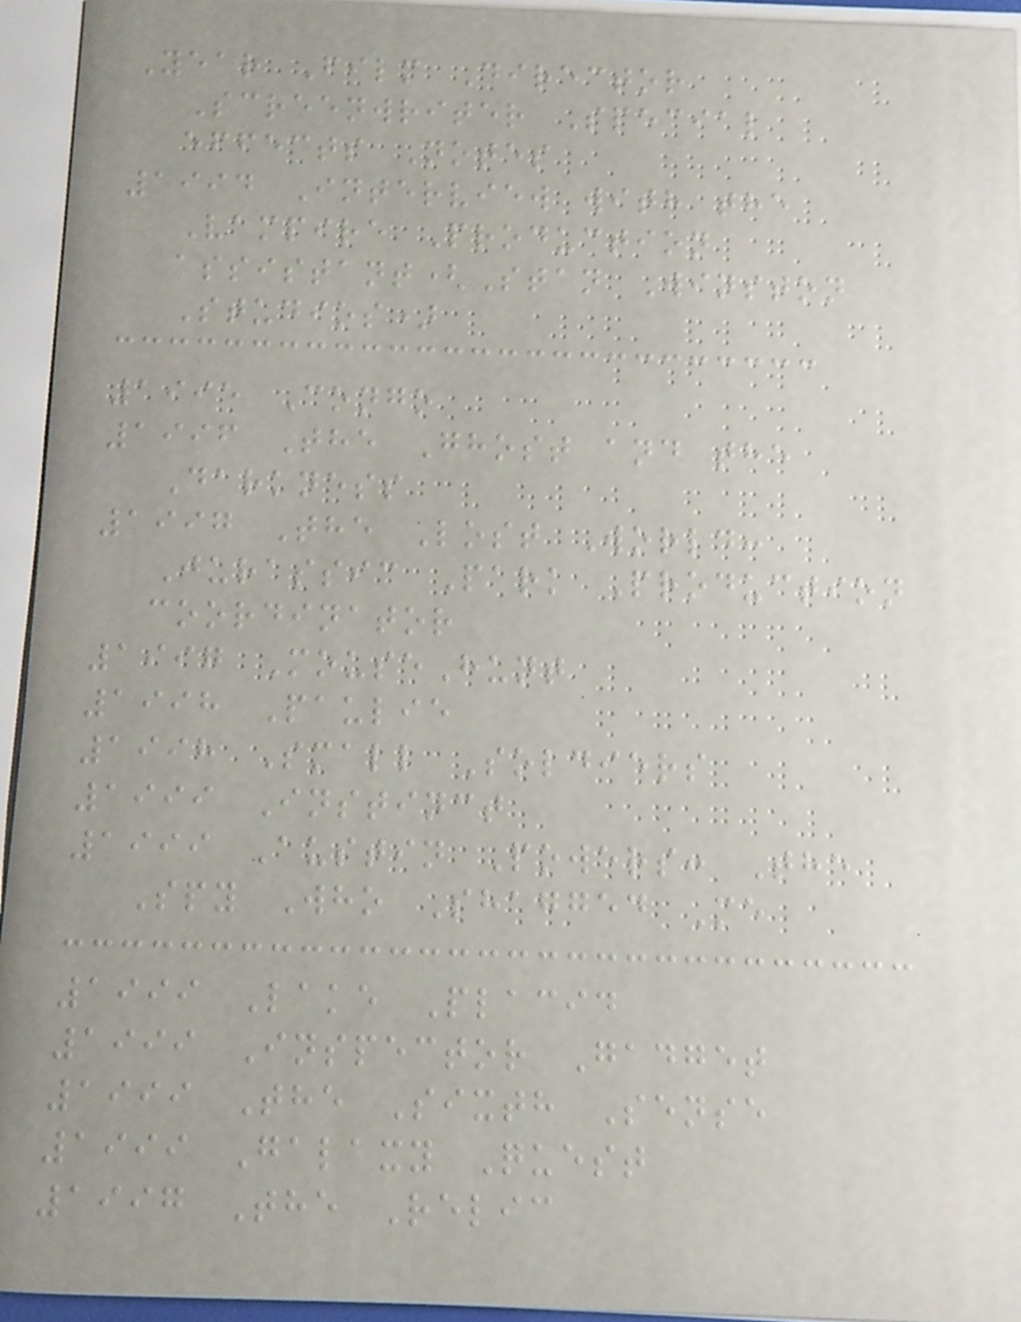Year Film Director
Screenwriter Special
effects Notes
1994 Interview with the
Vampire Production
assistant(Stan Winston
Studios)
1995 Congo
1996 The Ghost and the
Darkness
1997 The Lost World:
Jurassic Park Production
coordinator
1997 MouseHunt
1998 Paulie
1998 Small Soldiers
1999 Instinct
1999 Austin Powers: The
Spy Who Shagged Me
1999 Lake Placid
1999 Inspector Gadget
1999 The Sixth Sense
1999 Galaxy Quest
1997 The Relic
